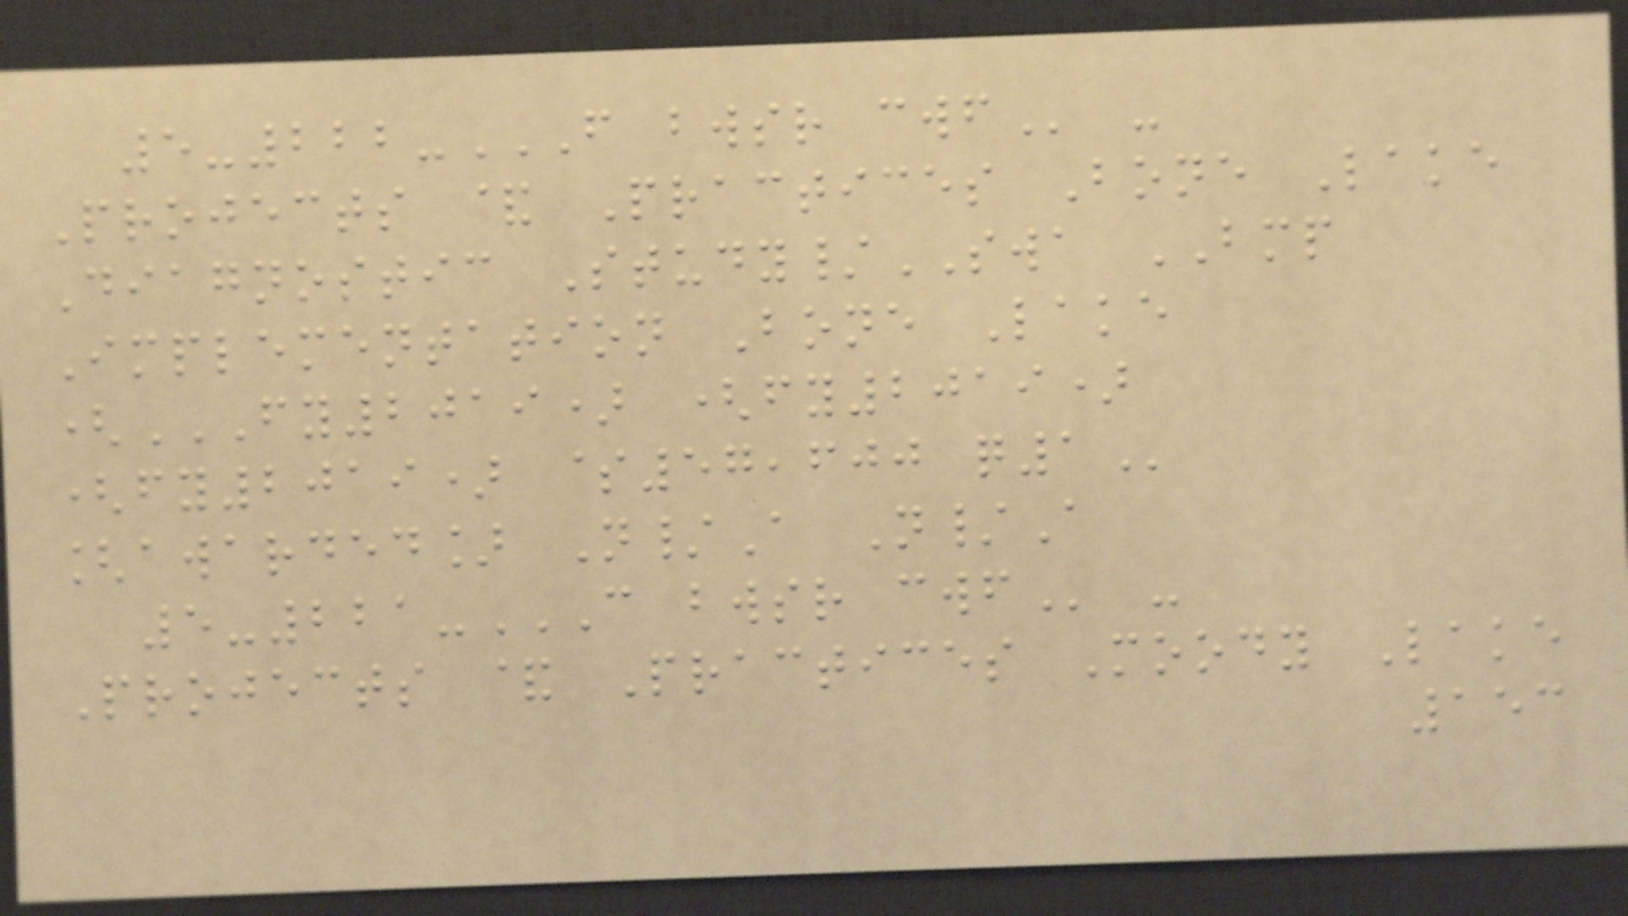5-222-F BWSR CWF -
Projects & Practices Bone Lake
Diagnostic Study/SWA BMP
Implementation Bone Lake
(FY2019) (FY2019)
(FY2019) $57,600 Q1
[awarded] N/A N/A
5-221-C BWSR CWF -
Projects & Practices Moody Lake
153
